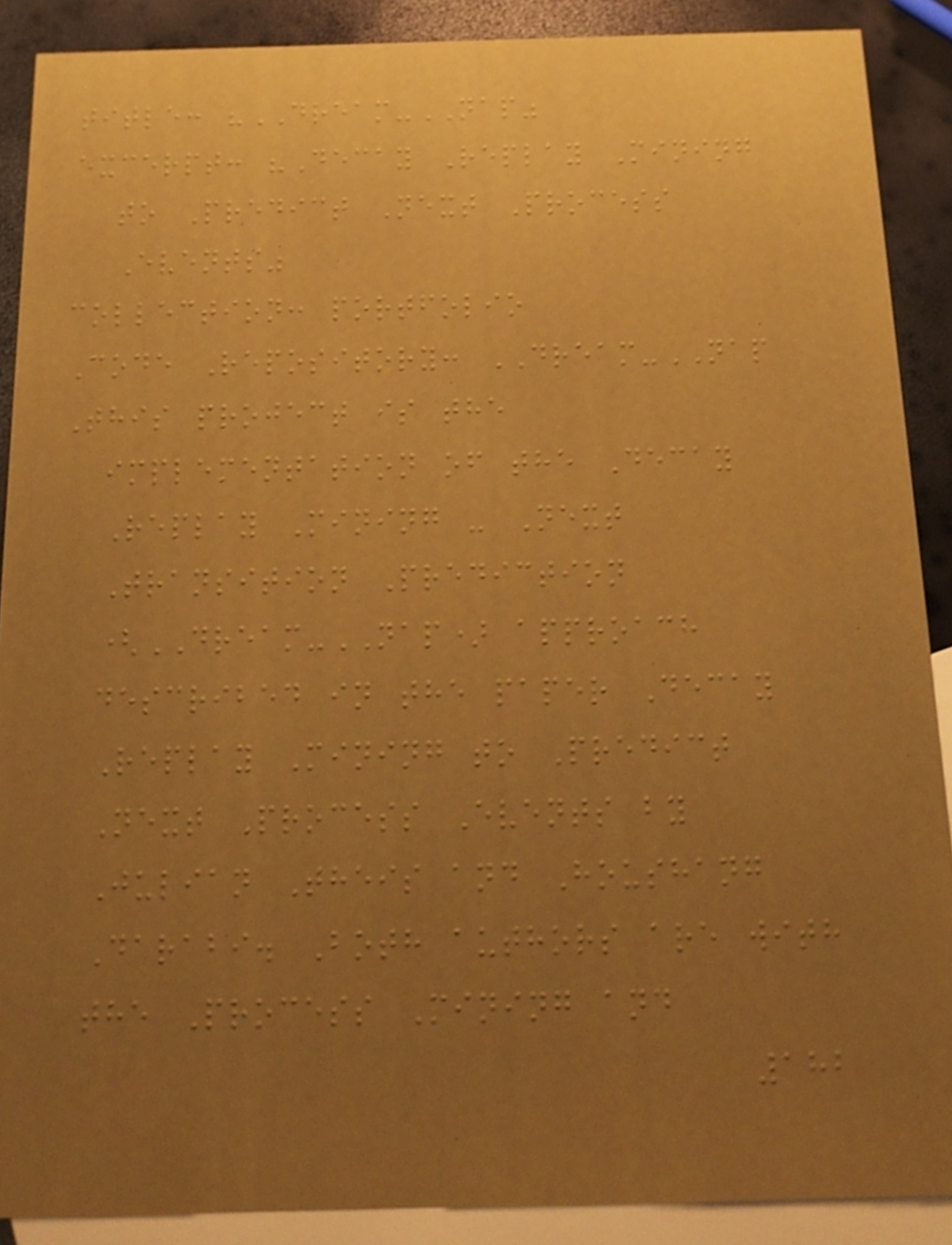title: "DREAM-NAP"
excerpt: "Decay Replay Mining
to Predict Next Process
Events"
collection: portfolio
Code Repository: DREAM-NAP
This project is the
implementation of the Decay
Replay Mining - Next
Transition Prediction
(DREAM-NAP) approach
described in the paper Decay
Replay Mining to Predict
Next Process Events by
Julian Theis and Houshang
Darabi. Both authors are with
the Process Mining and
182
